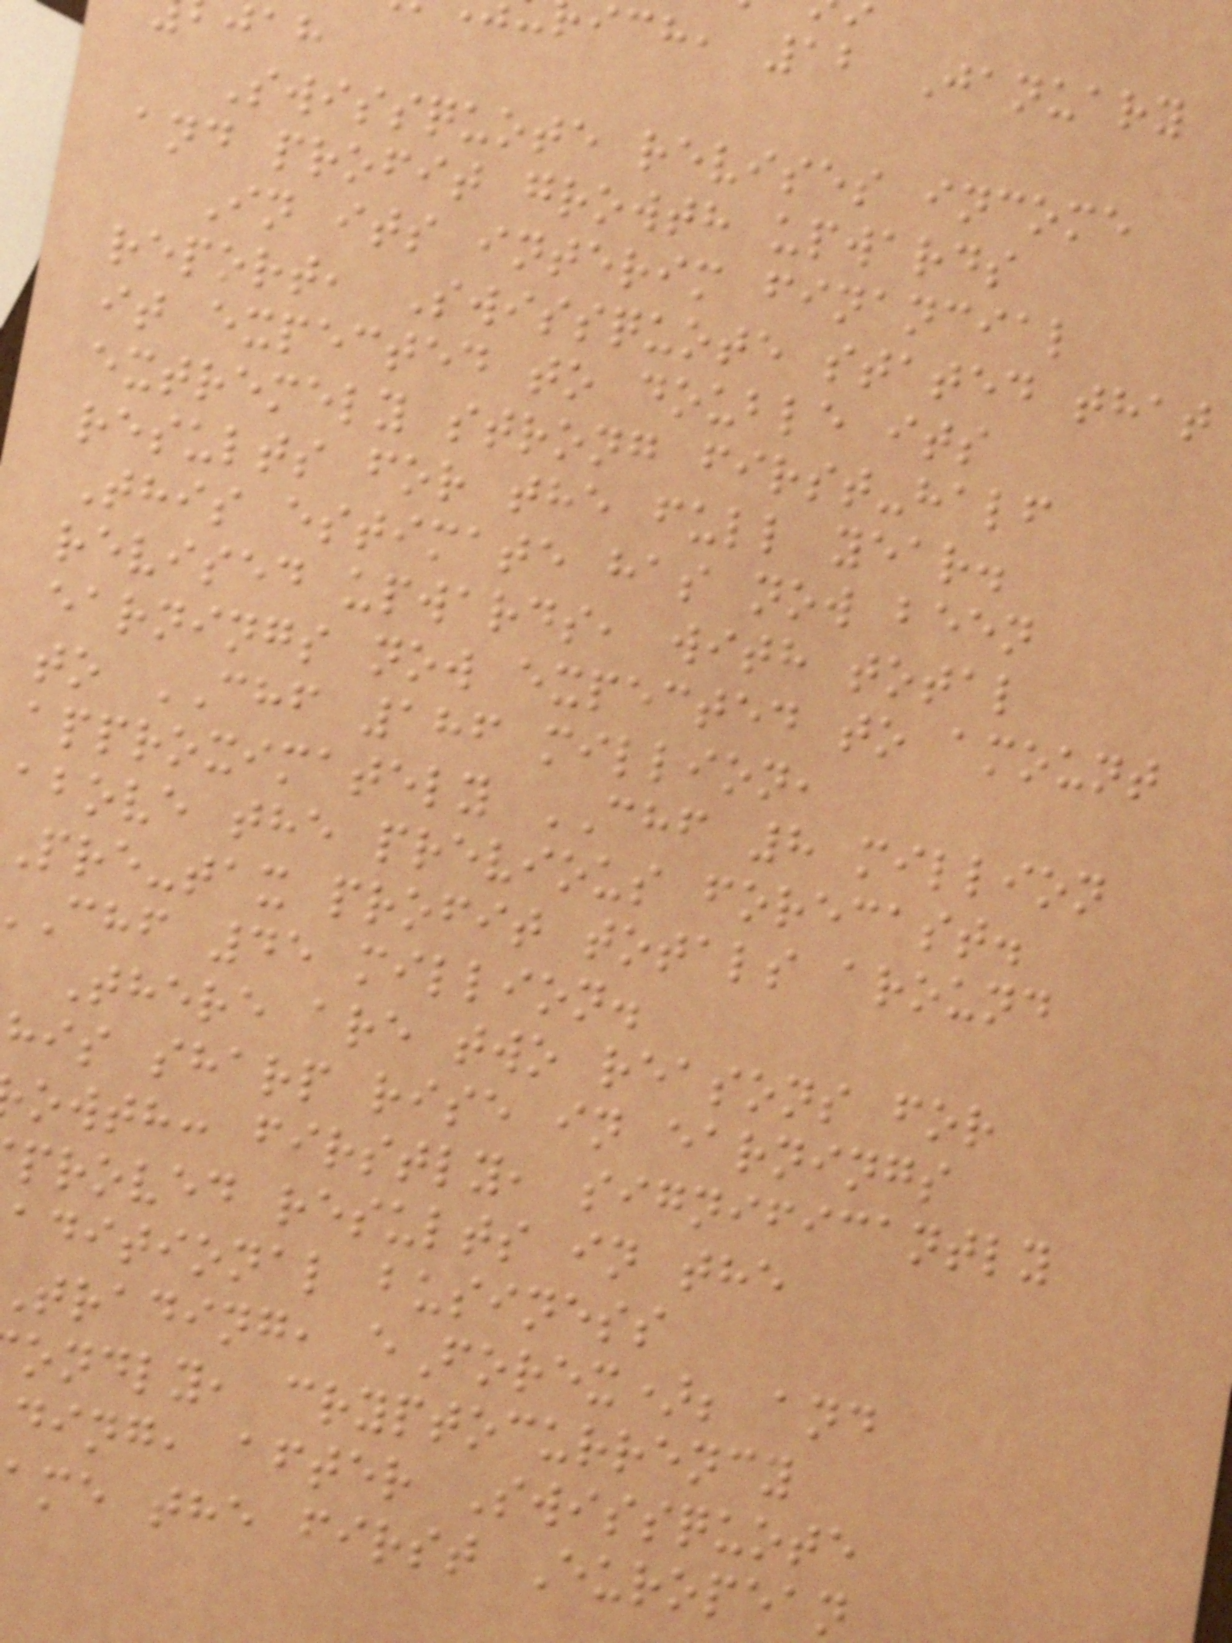ich, 12 January
Swissquote revises income
and profit growth upwards
In its interim financial
report, Swissquote stated that
it expected to double its
extremely strong first-half
results for the full year.
This estimate has now been
revised upwards, with total
earnings now expected to amount
to CHF 186 million,
approximately CHF 8 million
above the previous forecast.
pre-tax profit totals around
chf 45 million.
There are two reasons for
his sharp rise in earnings
owth: firstly, significantly
proved results in the
aditional business
trading, eForex); and
ondly, cryptocurrency
ding, after Swissquote
me the first European
